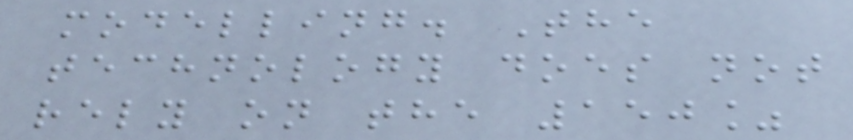modelling. The
technology does not
rely on the 150%
